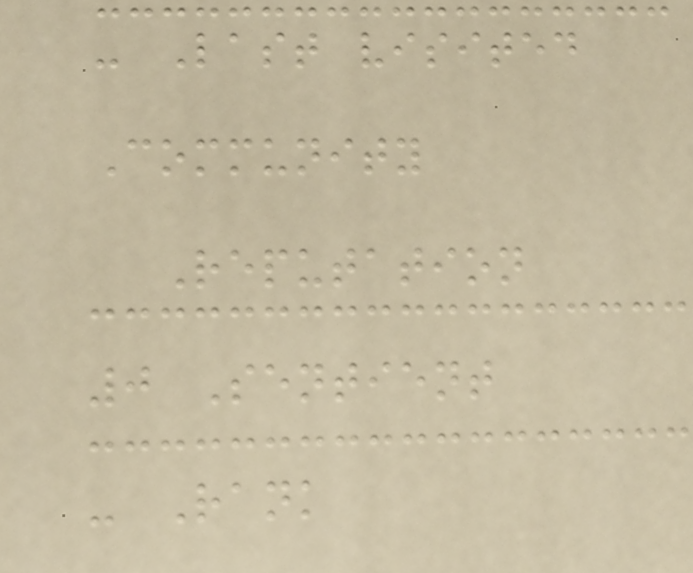- Last visited
Community
Reputation
0 Sentient
- Rank
